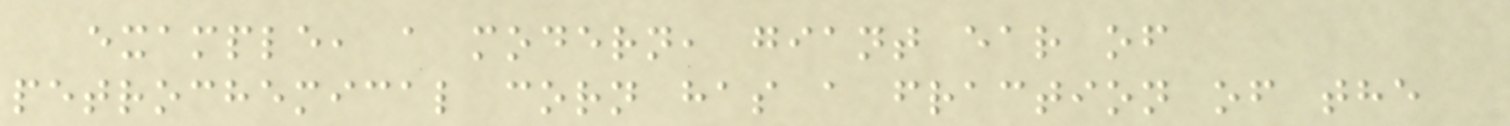example, a modern, giant ear of
petrochemical corn has a fraction of the
